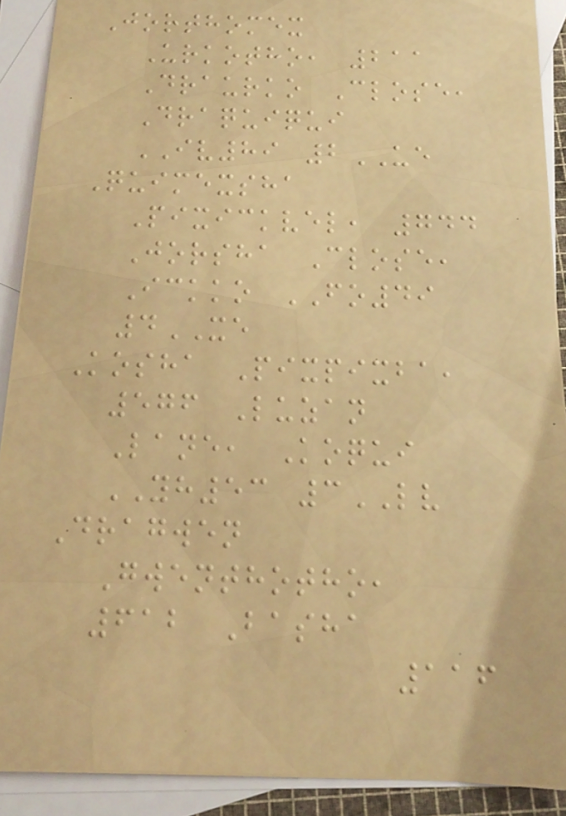Jorthomex
Urkotho, 211
Draurko Close,
Draquiqui
IV89 2UE
Quimexsha
Pixickvel, 744
Jorsha Close,
Ickko FO49
4XE
Kosha Pixpixba,
576 Luzan
Lane, Koqui
YH53 3LV
Dragwen
Gwenthotho,
612 Basha
116
